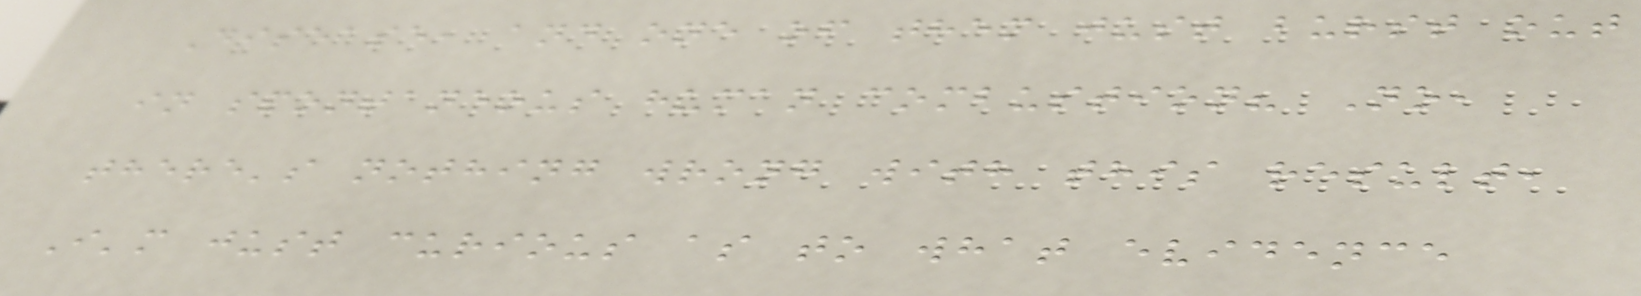Disease, and one of them just burst out
in spontaneous human combustion? No,
there's nothing wrong with this result,
I'm just curious as to what evidence
